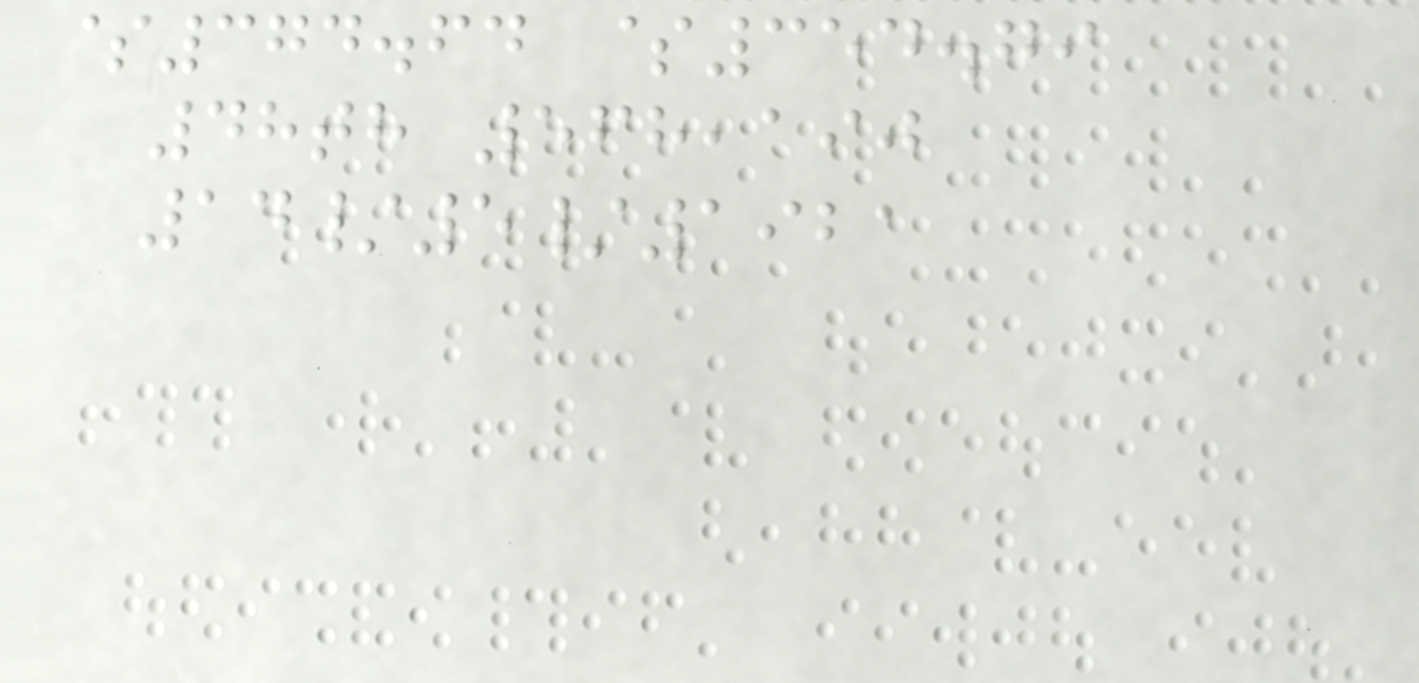$374.64 $354.79
48th 568,190
14/5/1921
